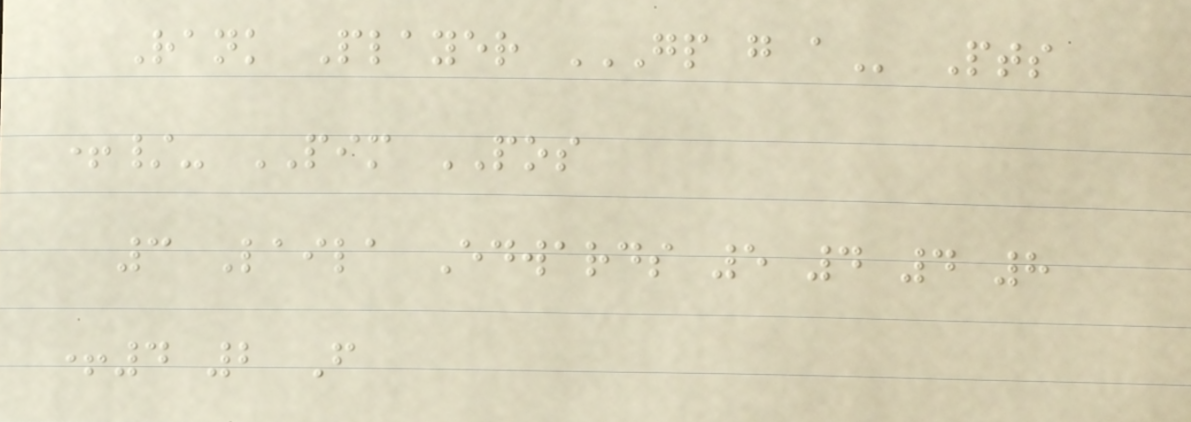Rank Player GP G A Pts
+/- PIM POS
3 Laila Edwards 5 4 4 8
+4 2 F
